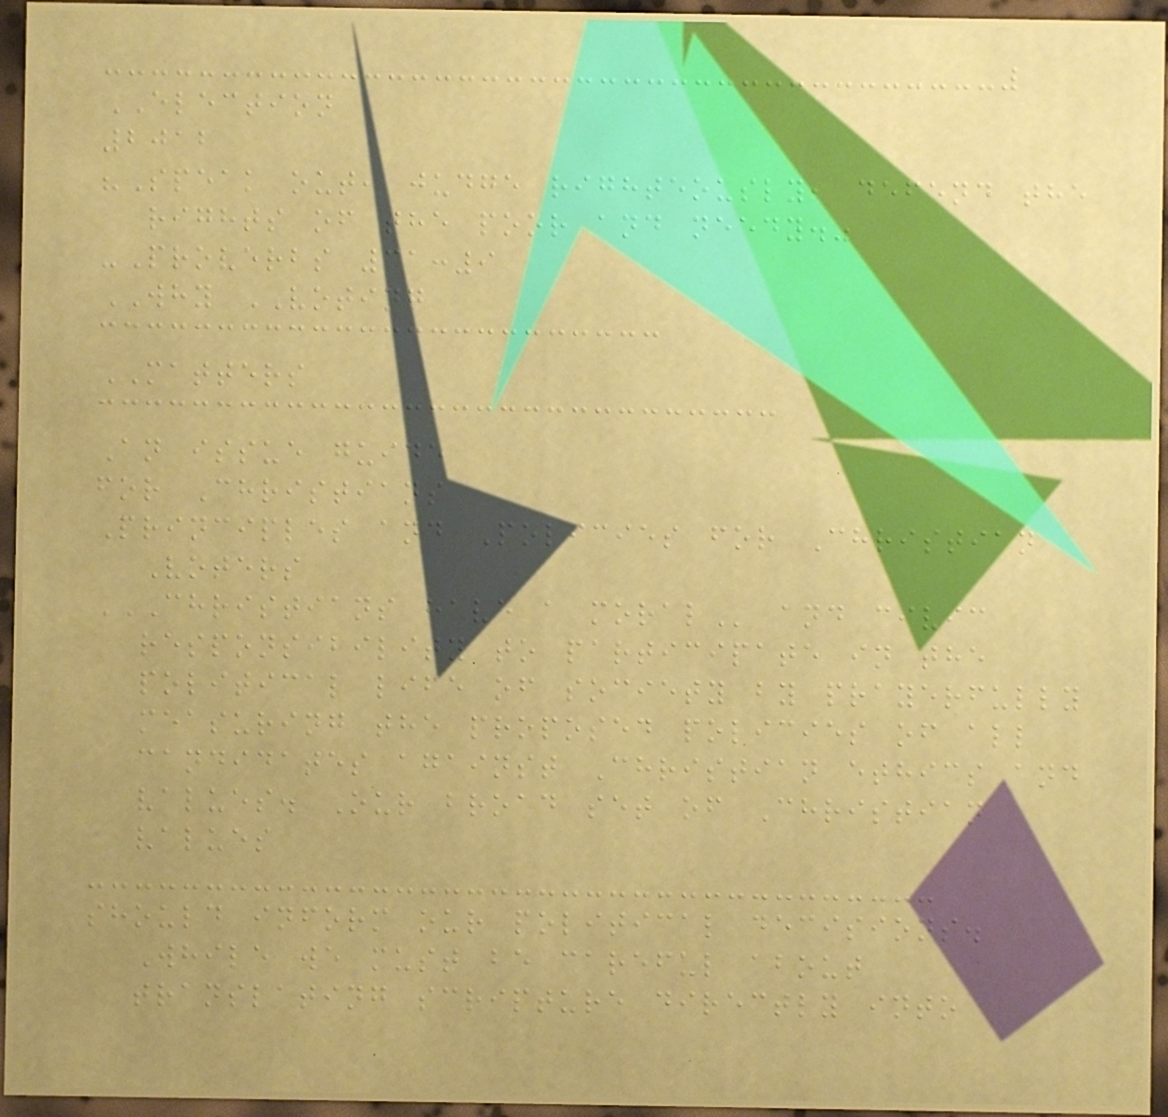ELECTION
2012
"Speak out, judge righteously, defend the
rights of the poor and needy."
-Proverbs 31:9
WHY VOTING
MATTERS
An issue guide
for Christians
Principles and Policies for Christian
Voters
CHRISTIANS HAVE A MORAL and civic
responsibility to participate in the
political life of society by prayerfully
measuring the proposed policies of all
candidates against Christian ethics and
values. Our broad set of Christian
values
should inform our political decisions.
While we must be careful about
translating scripture directly into
